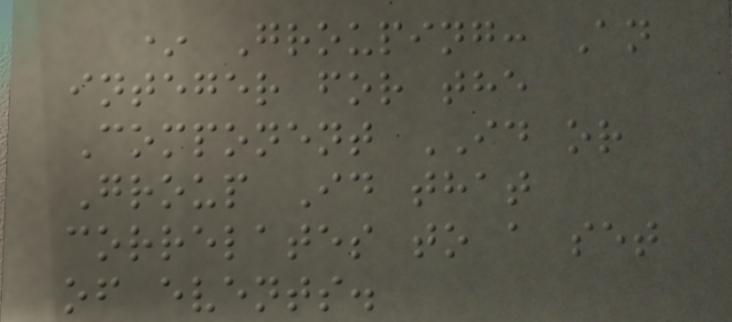* Grouping: An
integer for the
Component ID or
Group Id that
correlates to a set
of events.
